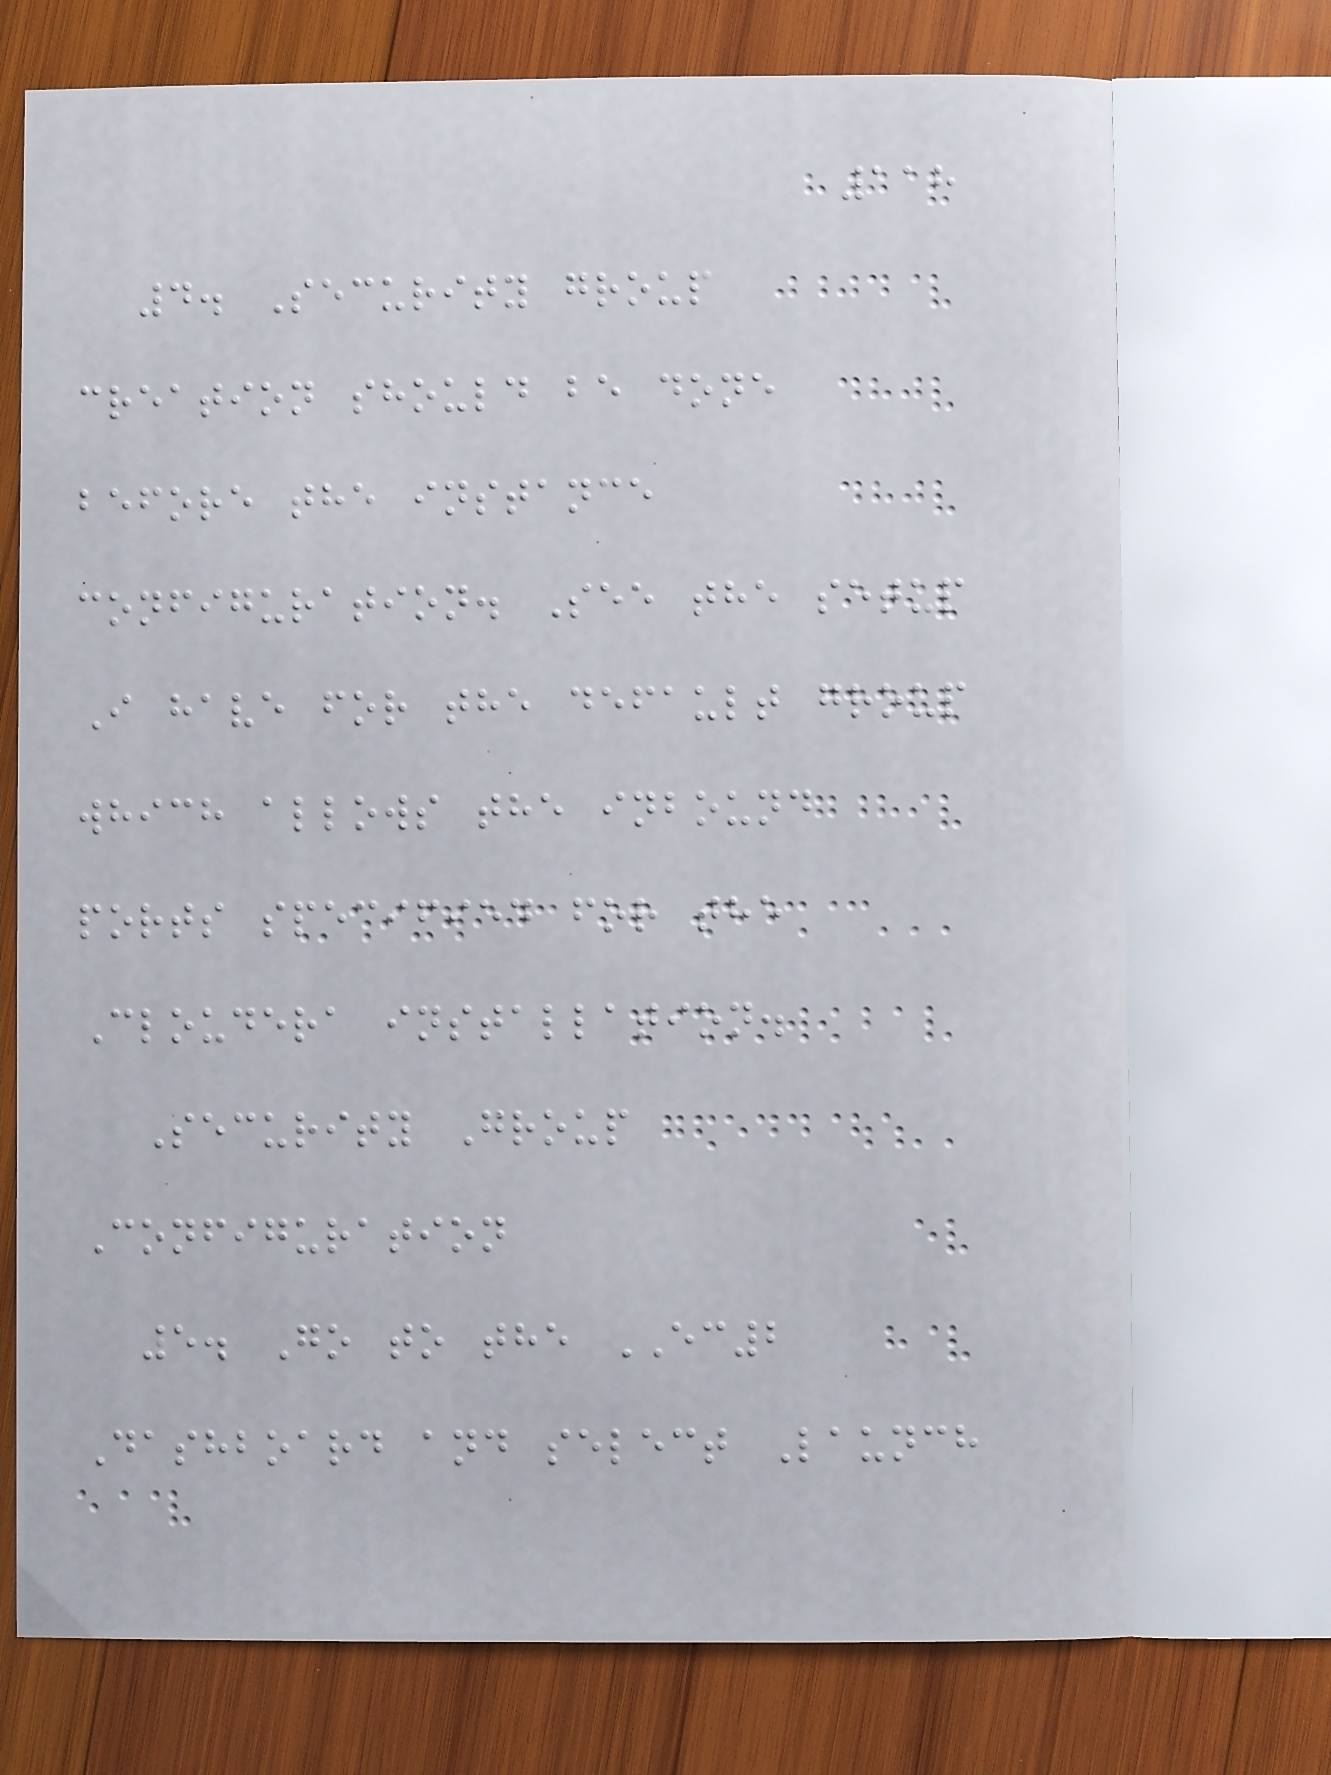118
4. Security group
creation should be done
before the instance
configuration. See the setup
I have for the default group
which allows the inbound
ports specified for the
Cloudera installation.
Security Group
Configuration
5. Go to the EC2
Dashboard and select Launch
